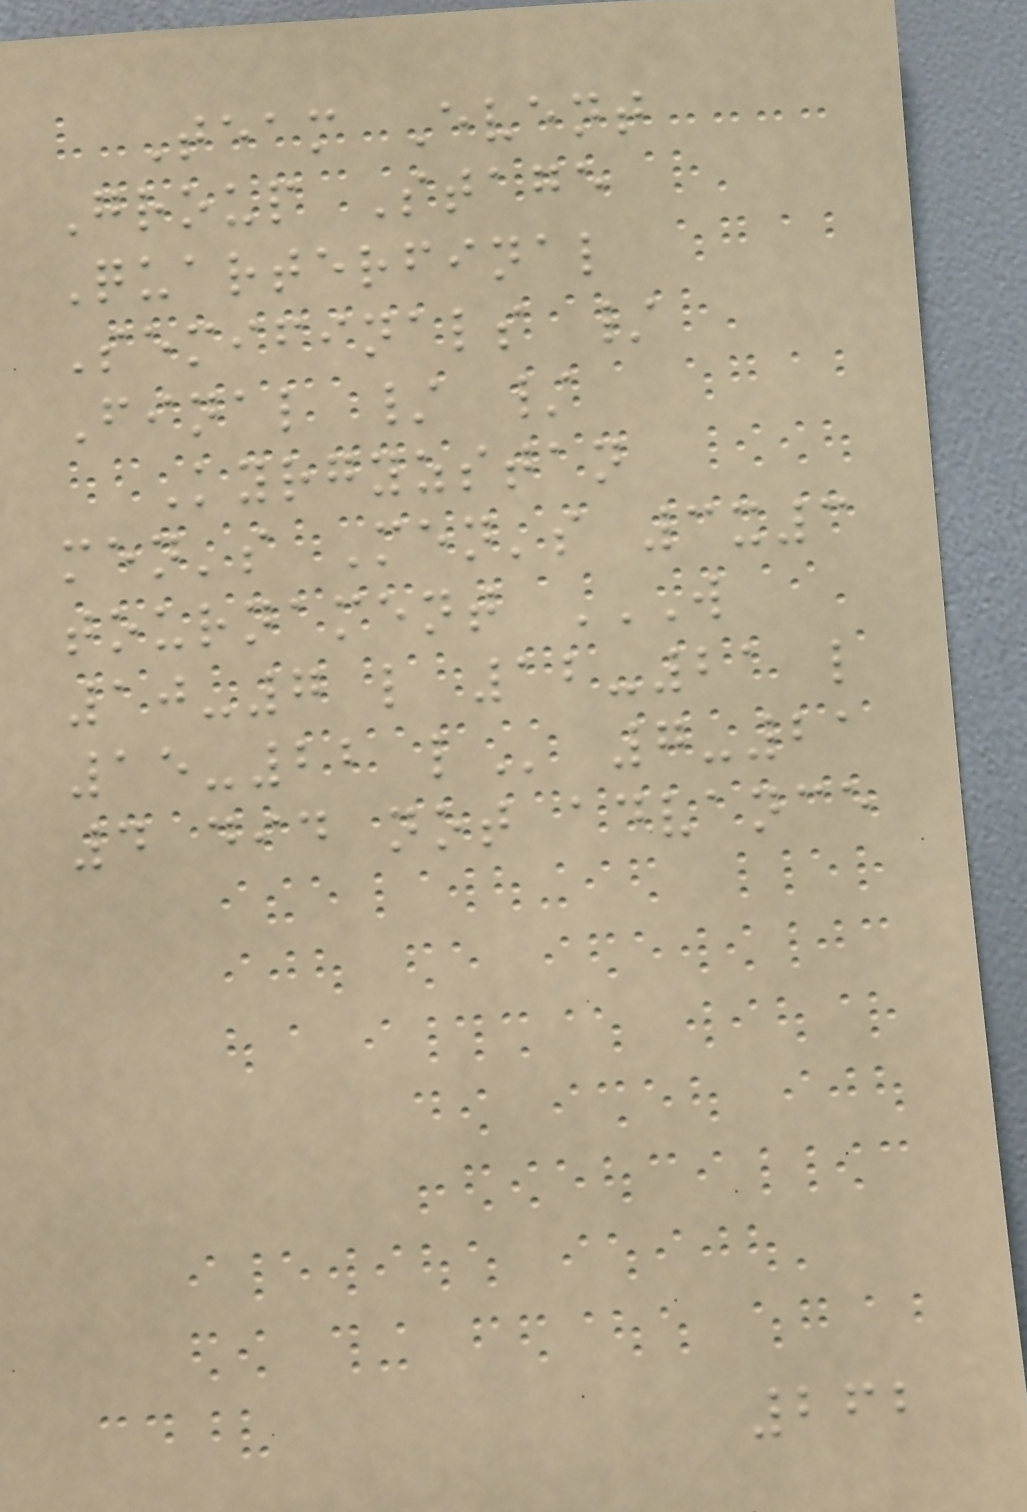Team Event
Group Stage
Quarterfinal
Semifinals /
Final / /
Kyrgyzstan
men's Men's 3x3
tournament W
10-7 L 12-21 L
15-22 L 7-21
4 did not advance
262
